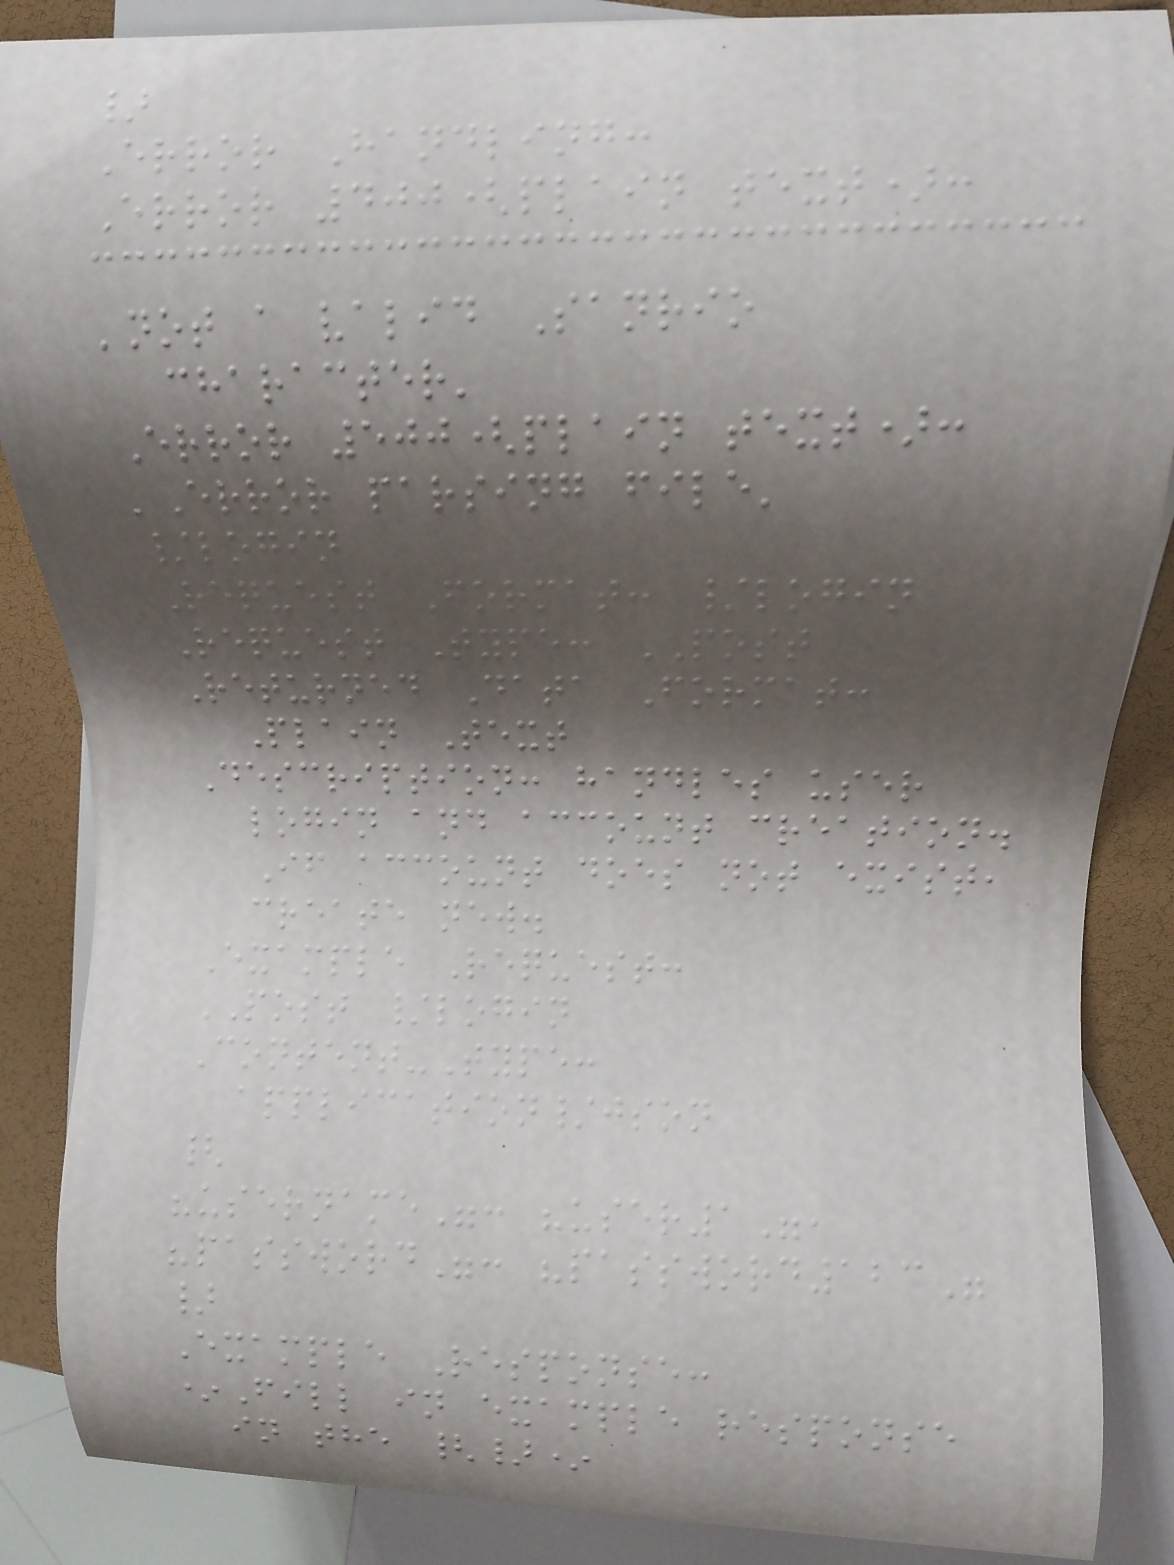}
Error Handling:
Error 400(plain text):
'not a valid Sanrio
character'
Error 500(plain text):
'Error parsing file'
/login
Request Format: /login
Request Type: POST
Returned Data Format:
Plain Text
Description: handles user
login and account creation.
If account does not exist,
create new.
Example Request:
POST /login
Content-Type:
application/json
{
"username": "user1",
"password": "password123"
}
Example Response:
*Fill in example response
in the {}*
